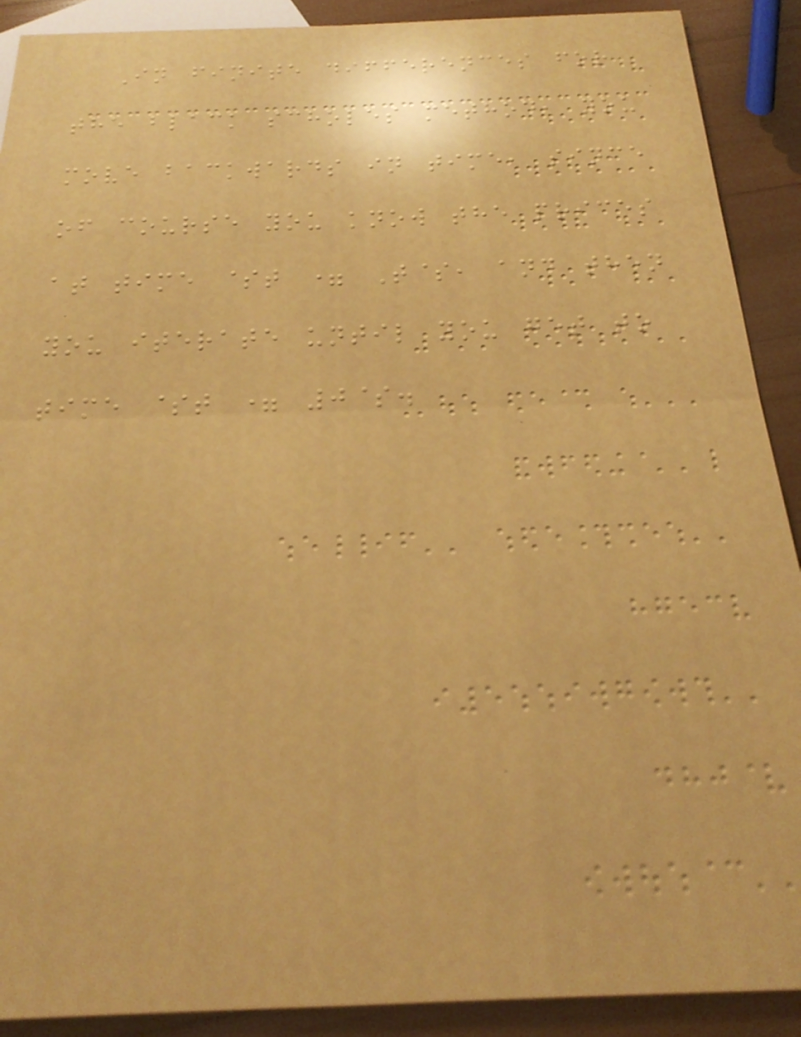In finite differences for
the black scholes method, you
move backwards in time, since
of course you know the prices
at time $t = T$, and then
you iterate until you get to
time $t = 0$.
